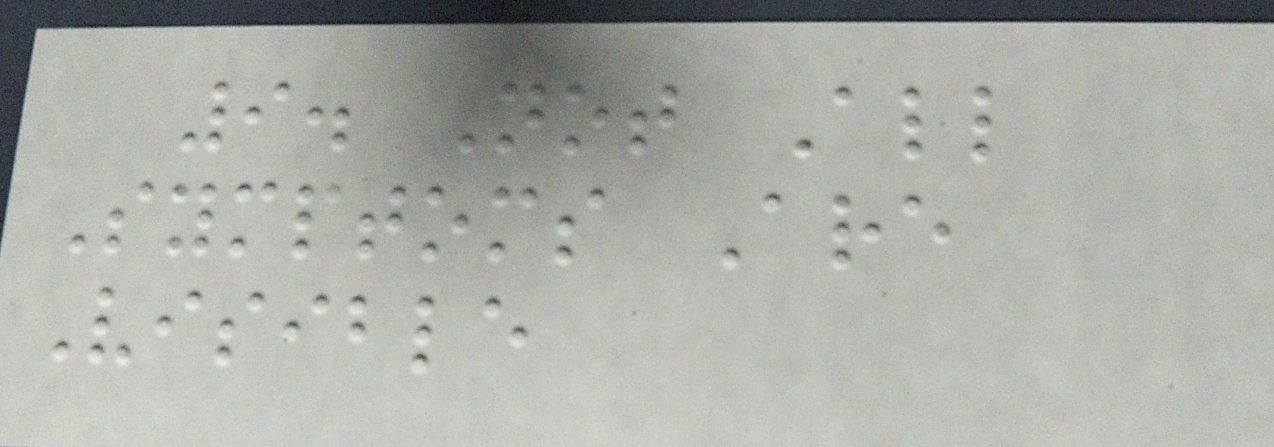9. Not All
Symptoms Are
Visible
